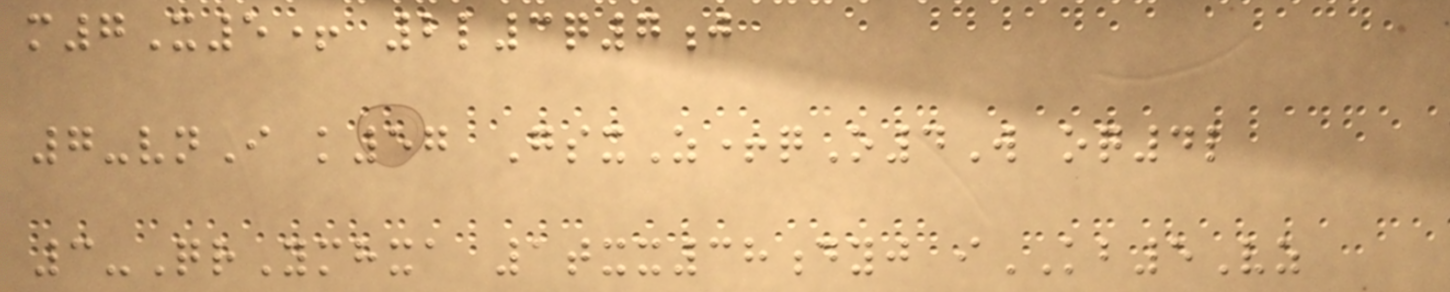m7X5+ 2l3q7j
7-vnI k57 GsxZ+qO4W oq4l
3-QrYmhxa 1txx38dyj iKB5Vz
